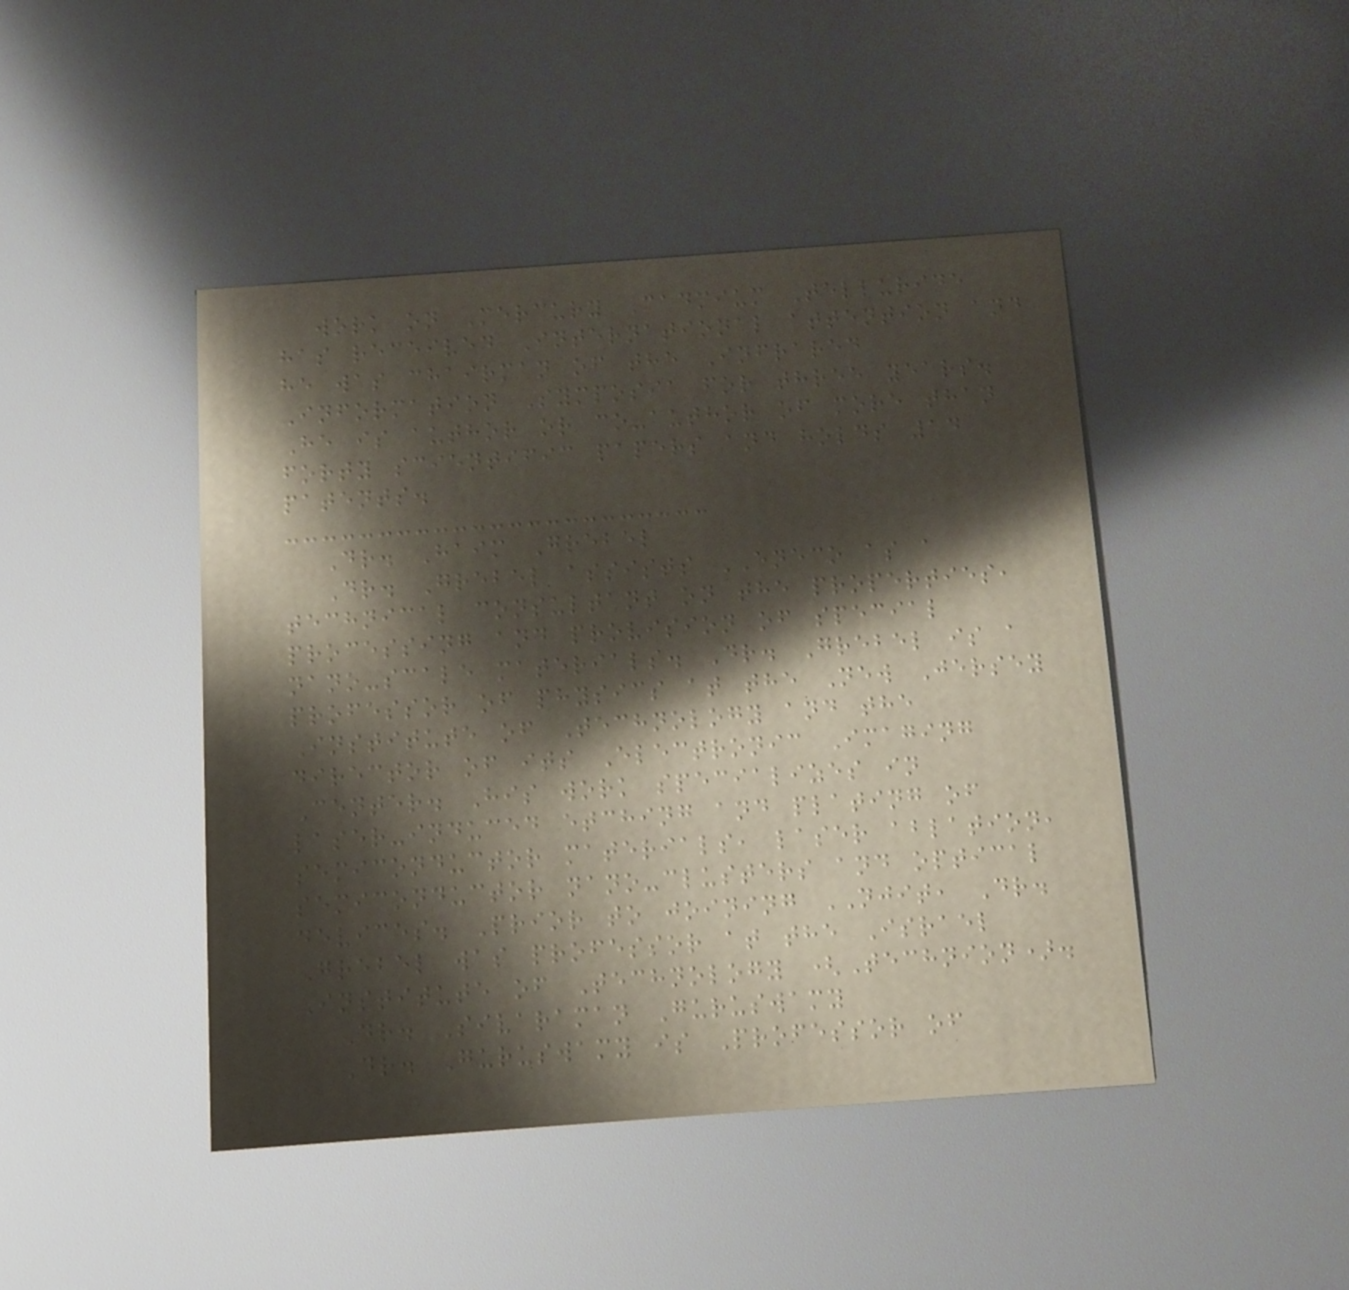work on Mercury Cadmium Telluride
has received International attention and
he was chairman of the Infrared
Information Symposia for three years.
He is author or co-author of more than
forty scientific papers and holds 14
patents.
Dr. Haim Grebel
Dr. Grebel assists ENECO as a
technical consultant on the properties,
processing and provision of special
nano-scale materials. Dr. Grebel is a
professor of physics at the New Jersey
Institute of Technology and the
director of its Electronic Imaging
Center. His work specializes in
laser-induced etching and plating of
semiconductor materials, laser ablation,
semiconductor nano-clusters and optical
devices. Prior to joining NJIT, Dr.
Grebel was professor at the Israel
Institute of Technology (Technion).
Dr. Sivaraman Guruswamy
Dr. Guruswamy is Professor of
